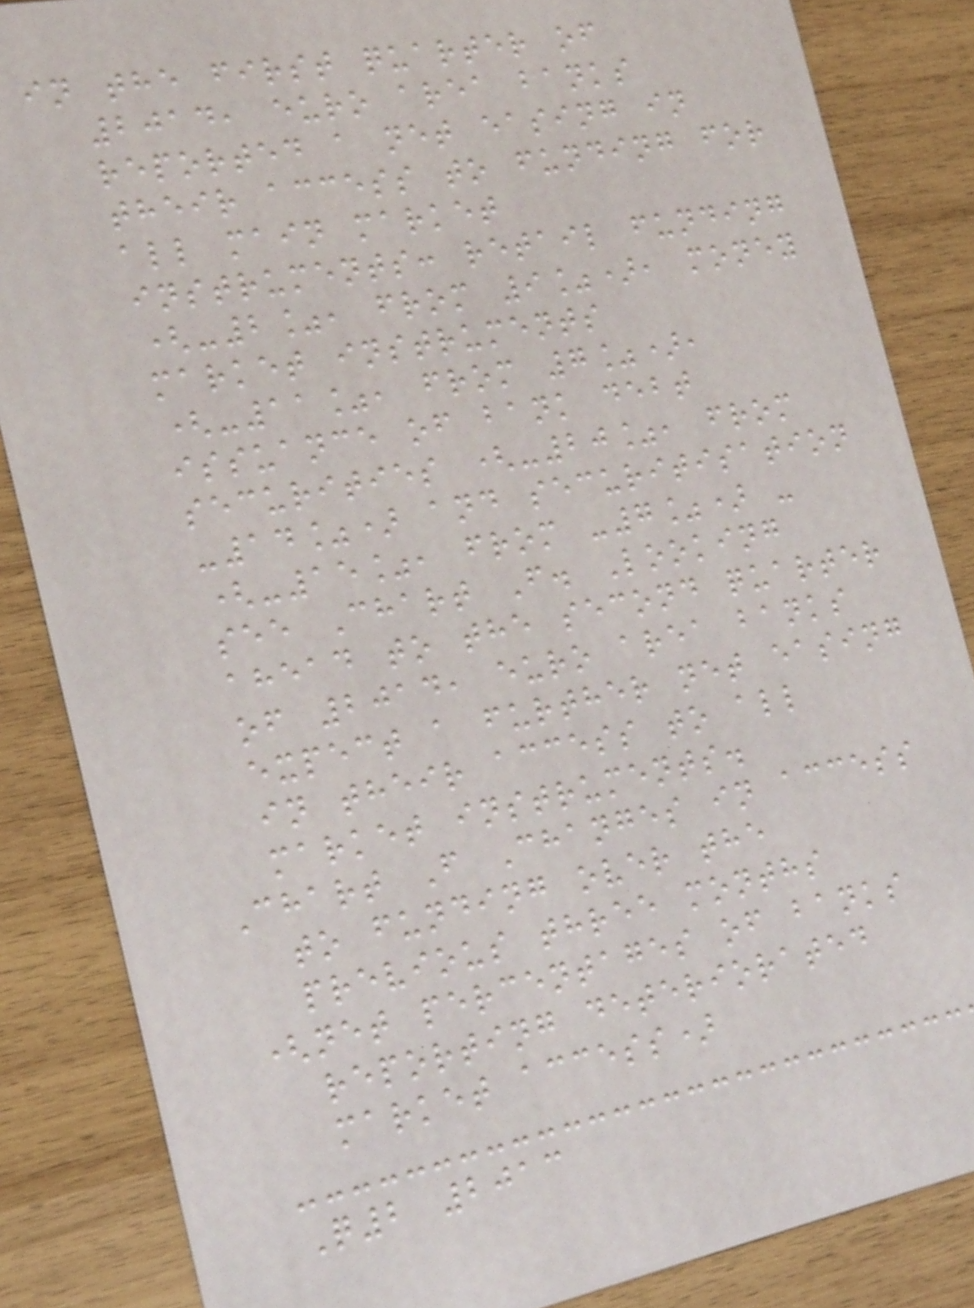in the first quarter of
2014, euro area banks
reported a net easing in
their access to funding for
all main market
instruments: retail funding
(-2%, from 9%), money
market instruments
(-11%, from 7%),
issuance of bank debt
securities (-20%, from
-14%) and securitisation
(-15%, from -7%) -
see Chart F. Looking
ahead to the second quarter
of 2014, euro area banks
expect a further net easing
in their access to all
market instruments.
Chart F Changes in access
to funding over the
previous three months
(net percentages of banks
reporting deteriorated
market access)
Q2 2013
